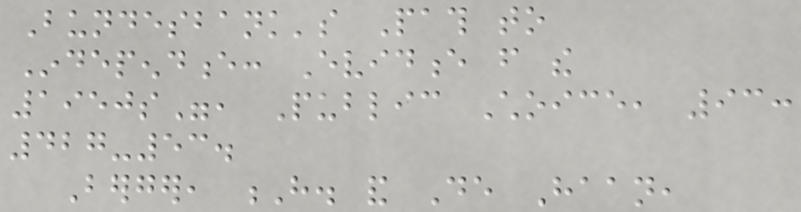Bundesbank's Path to
Independence: Evidence from the
1950s", Public Choice, 93:
427-53.
Berger, H. and De Haan,
